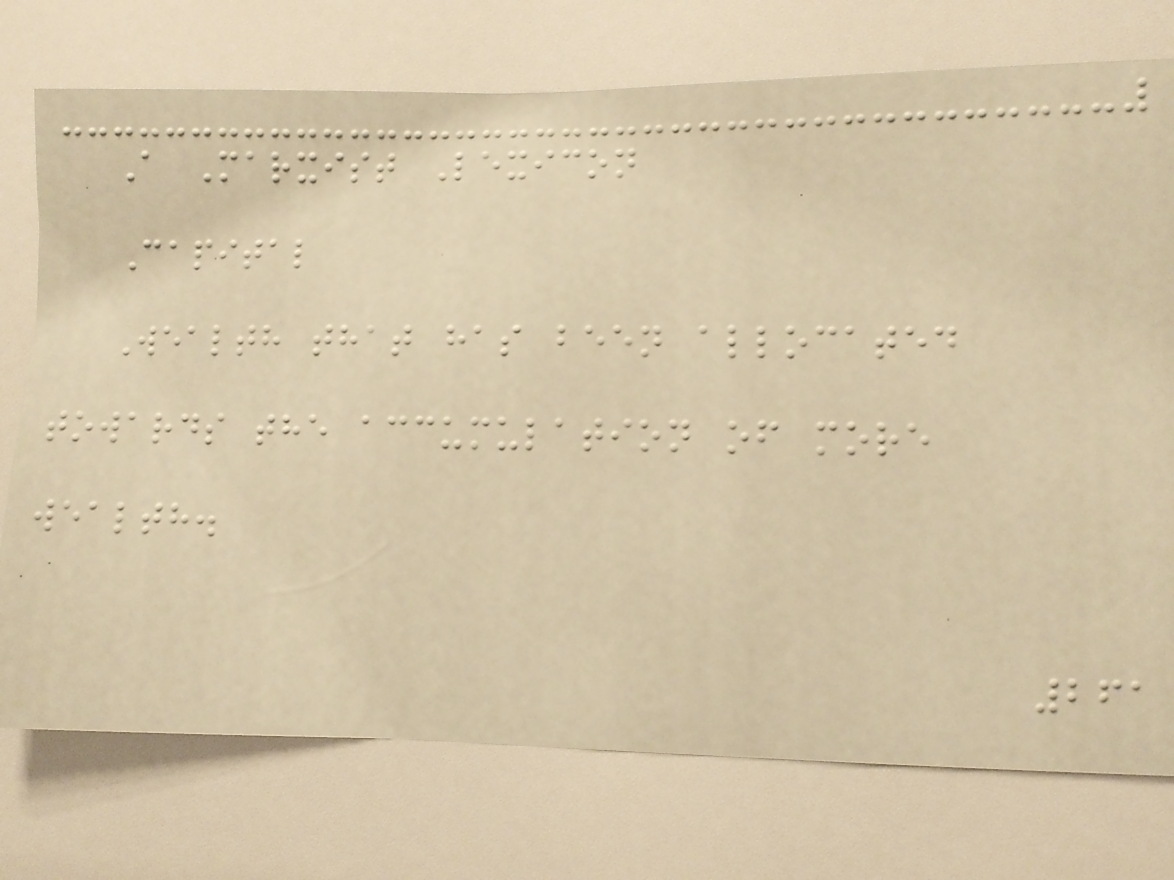A Marxist Lexicon
Capital
Wealth that has been allocated
towards the accumulation of more
wealth.
261
